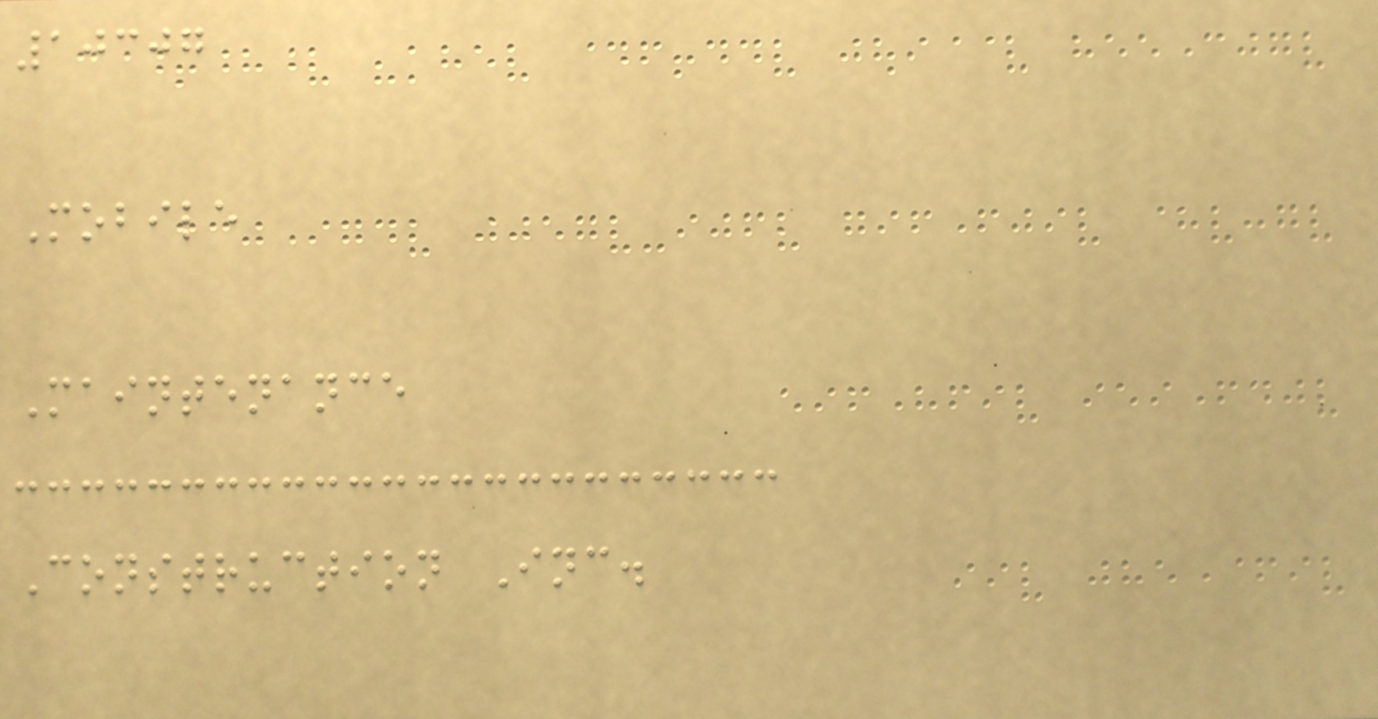10307
Mobile
Maintenance
Construction Inc.
